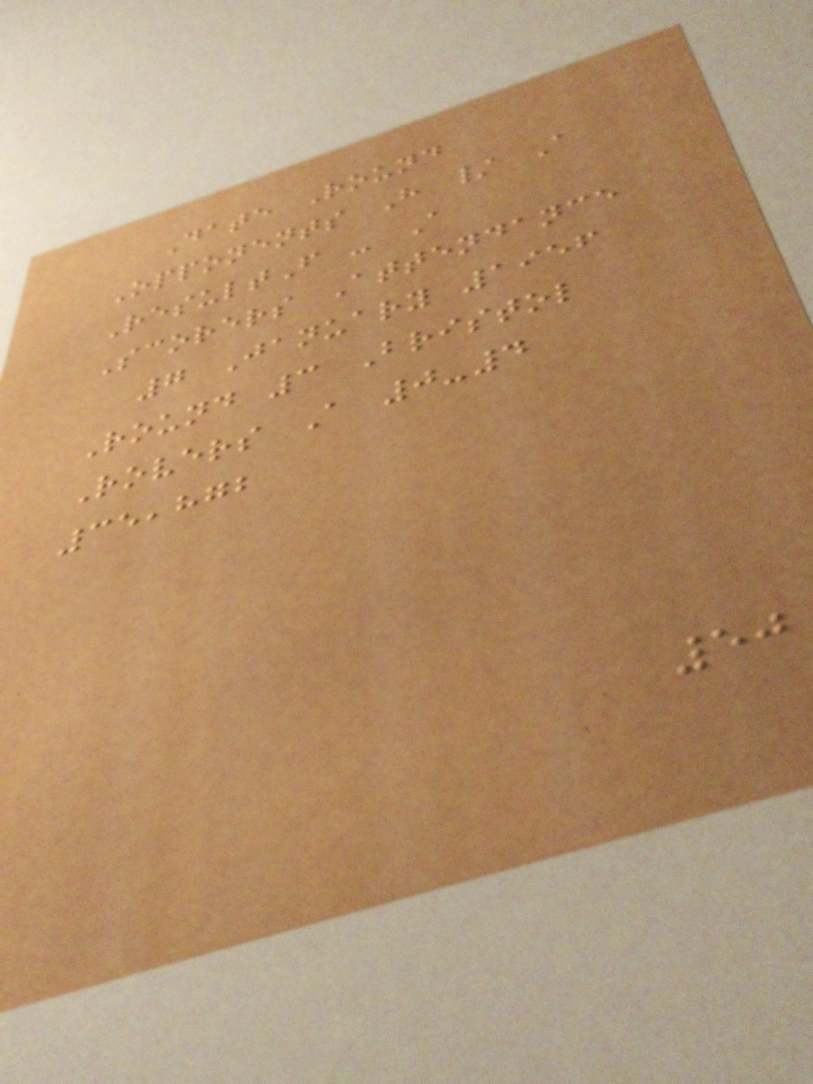Date Round
Opponents H / A
ResultF - A
Scorers Attendance
7 January 1956
Round 3 Bristol
Rovers A 0-4
35,872
50
